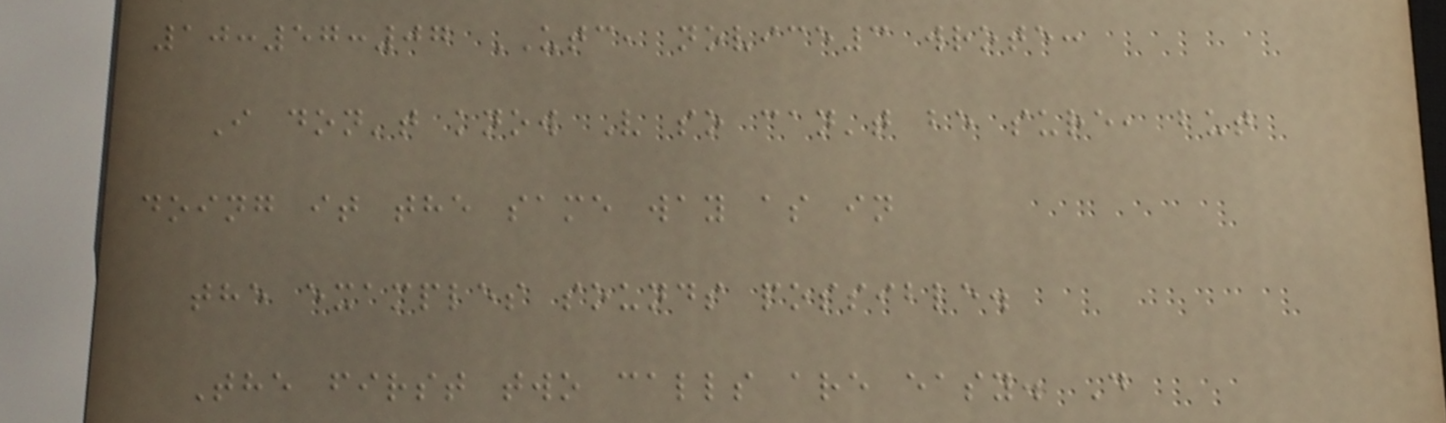10:57:07 UTC, novice3 wrote:
I don't know V so can't be sure, but
doing it the same way as in
the examples sounds possible.
The first two calls are easy. D
